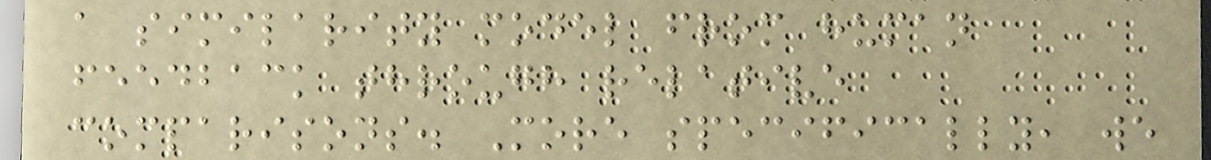a similarity model from human
feedback through relative
comparisons. More specifically, we
